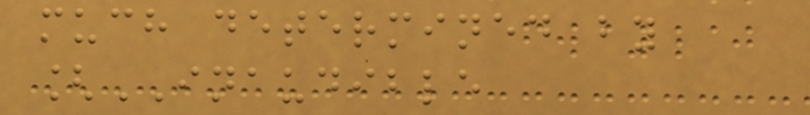much determined by
[INAUDIBLE
